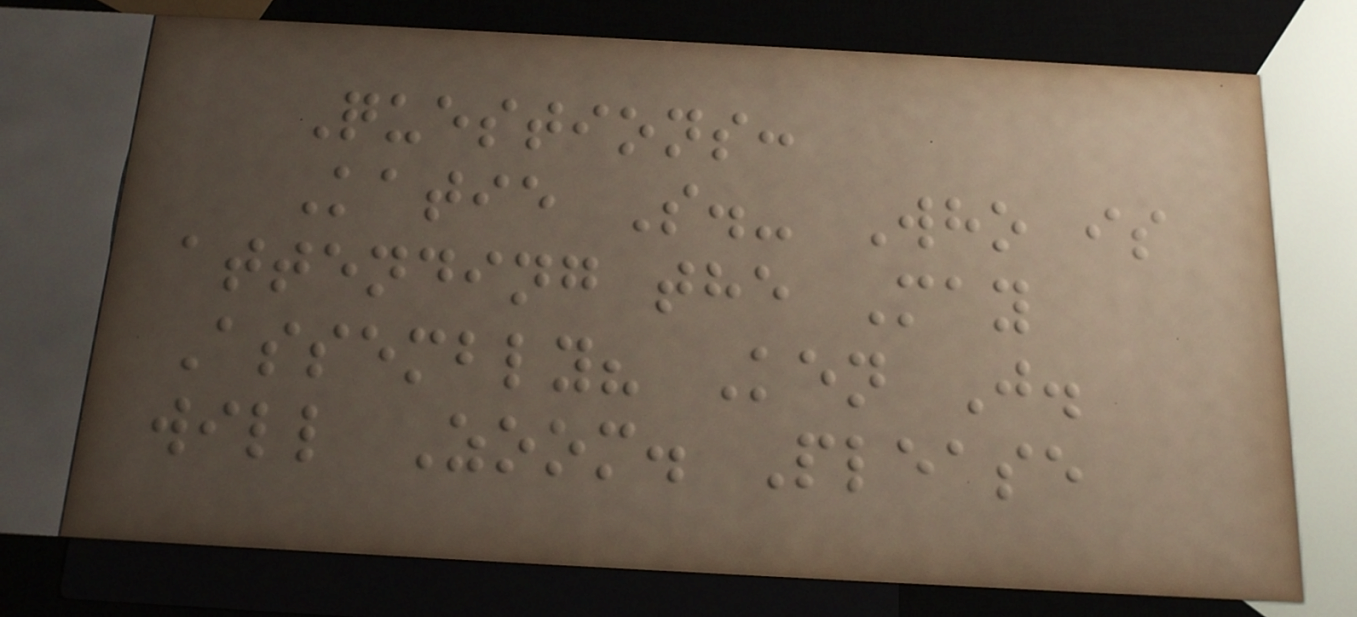Questions:
Katie S.- Who is
attending the May
Assembly? Ken J.
will Zoom. Please
